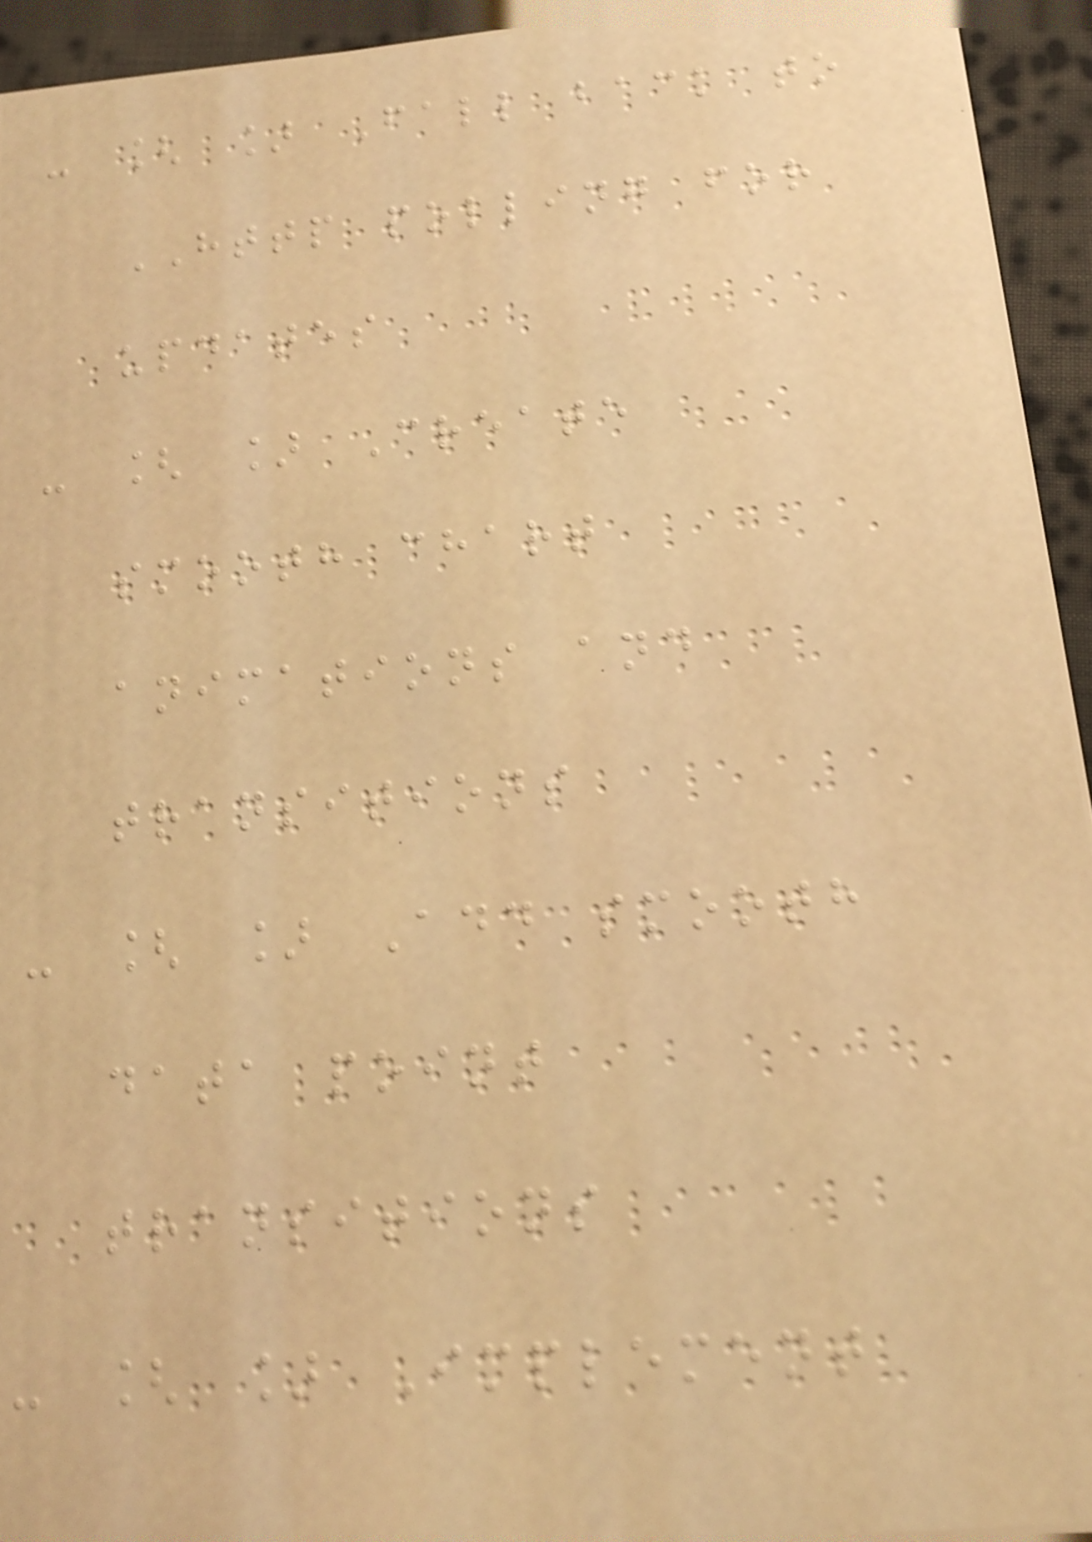- [ ] Fall back to
HTTP polling for
updates
- [ ] Create
smooth chart
animations and
transitions
- [ ] Add smooth
data point
transitions
- [ ] Implement
